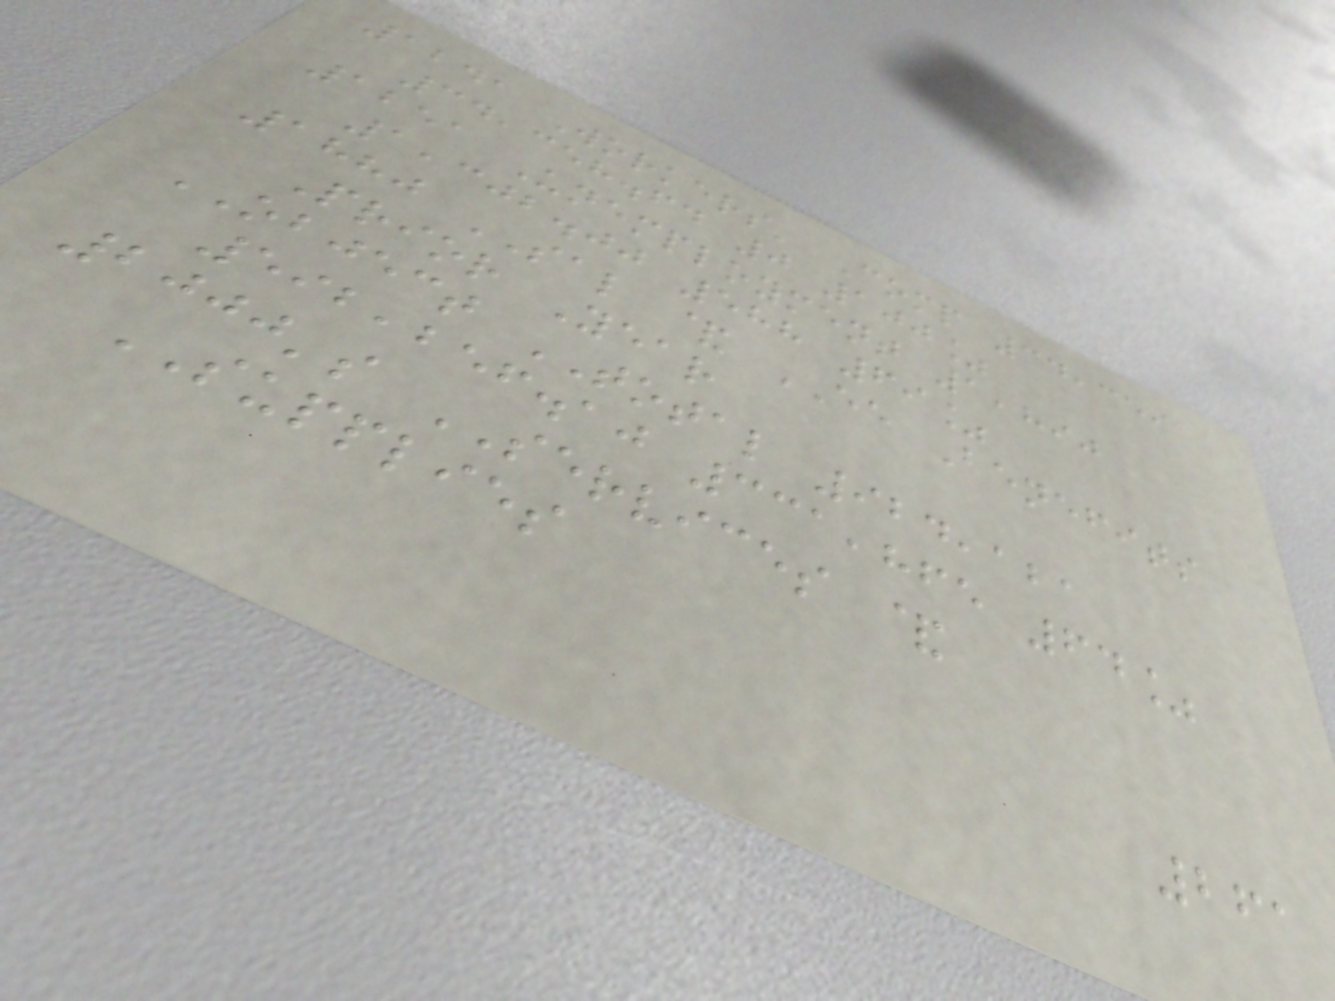1241 Workers' Comp 34,359
34,358.64 0 100%
1251 Unemployment 1,890
1,302.00 588 69%
1880 SAL & EE Benefits
Prior Year
OBJECT TOTAL 924,121
592,256.10 331,865 64%
2000's SERVICES &
SUPPLIES
261
